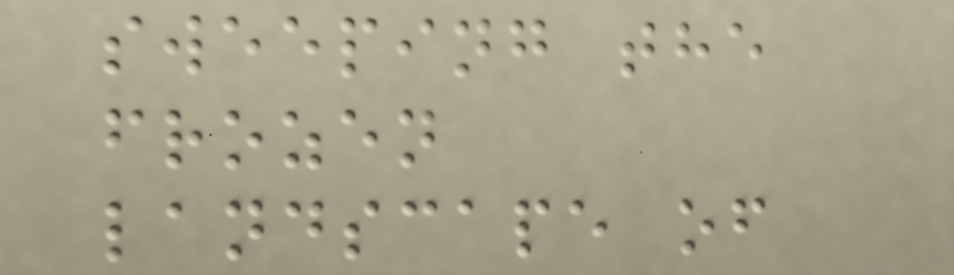sweeping the
frozen
landscape of
